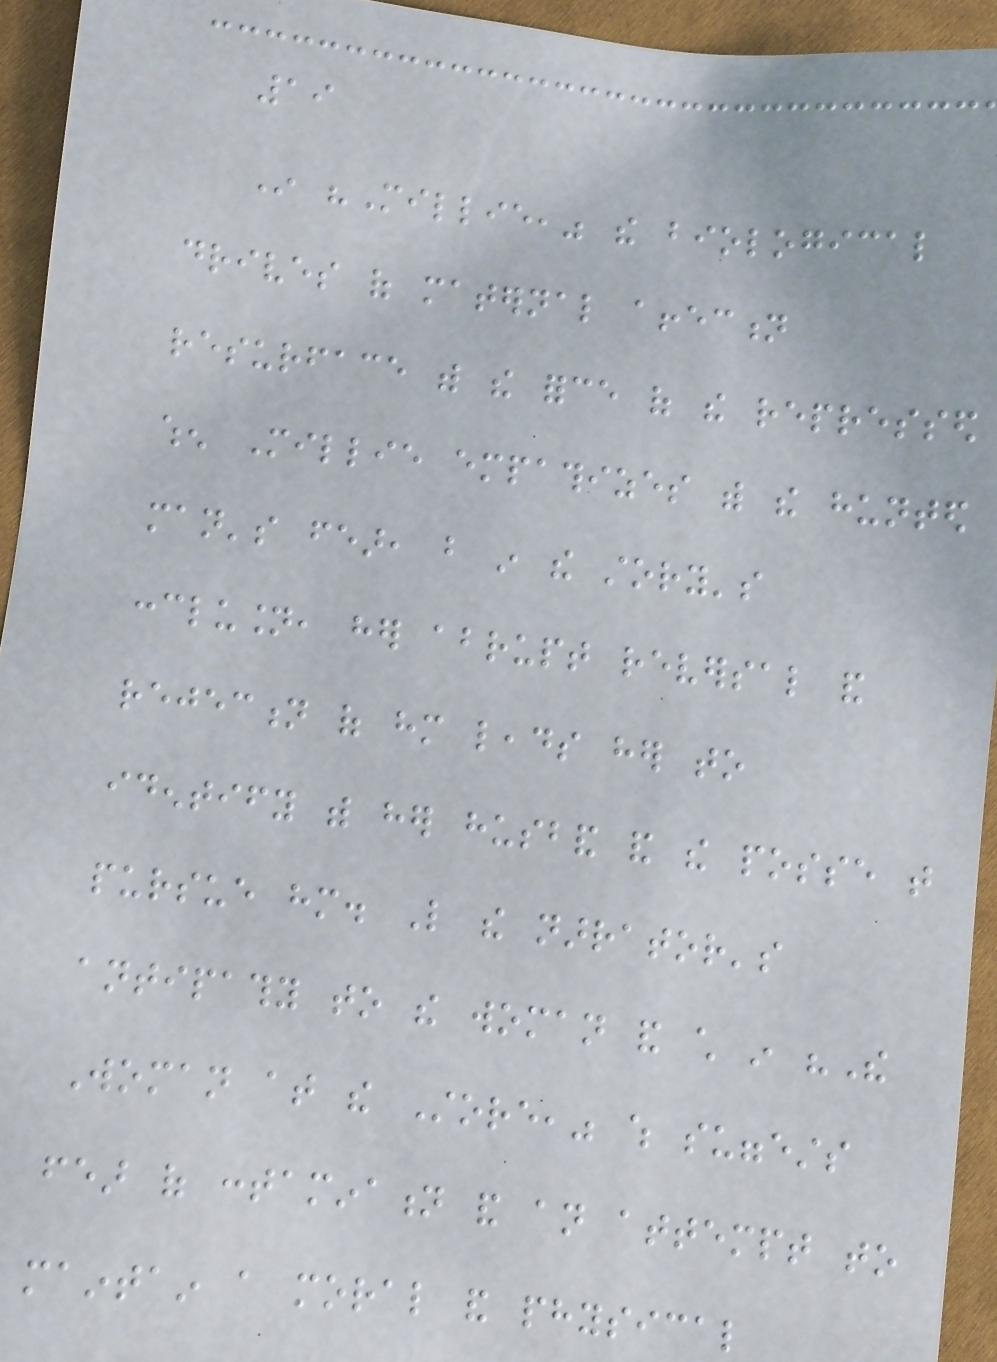19
In "Millie," the biological
drives of maternal affection
resurface with the force of the repressed
when Millie empathizes with the hunted
man's fear, but in the story's
conclusion, her abrupt reversal and
rejection of him leads her to
identify with her husband and the posse that
pursue him. Like the narrator's
antipathy to the woman and child in "The
Woman at the Store," which suggests
fear of contamination and an attempt to
maintain a moral and physical
